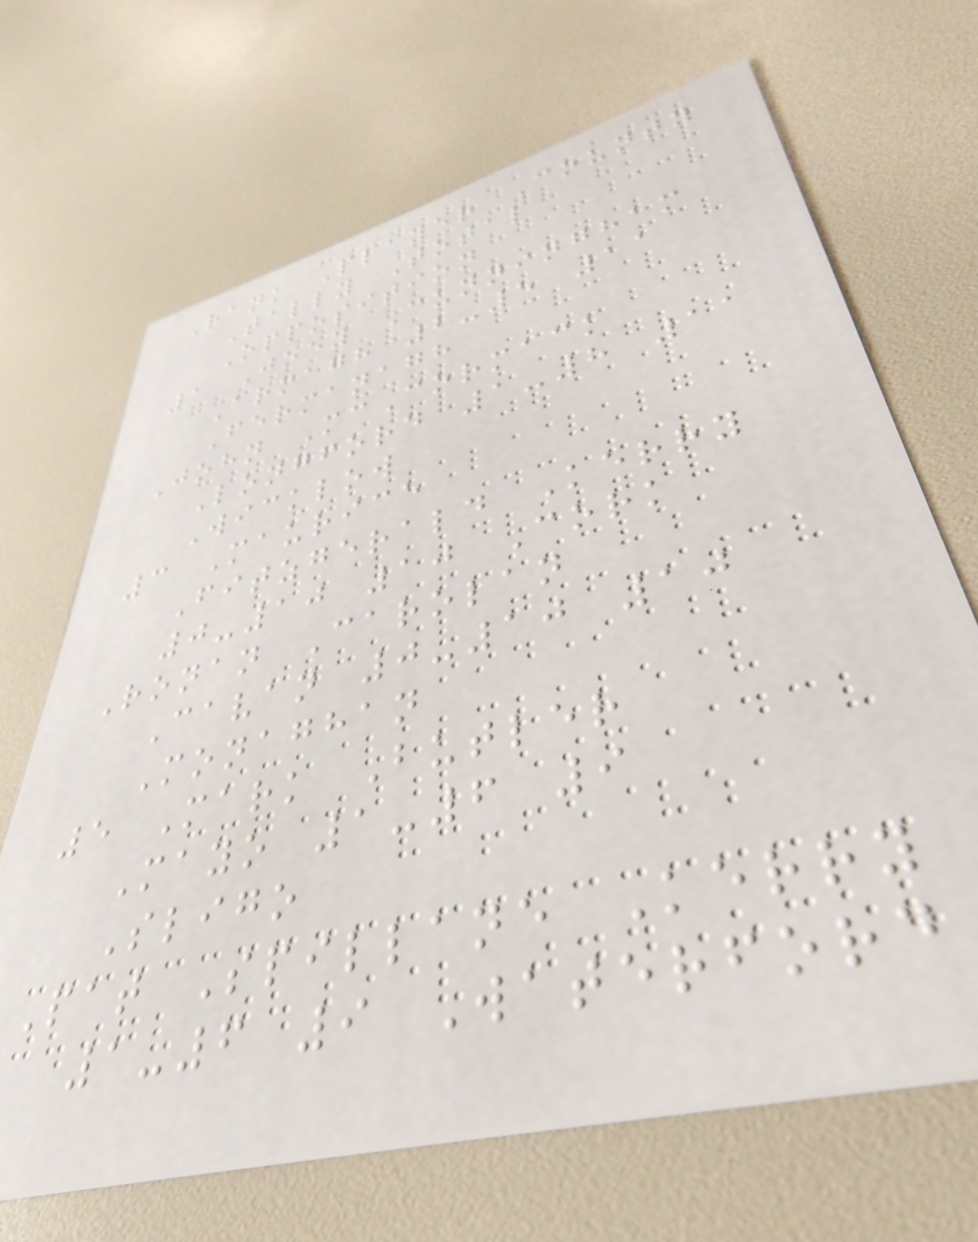Rank Player County
Tally Total
Opposition
1 Joey Cunningham
Armagh 2-5 11
Fermanagh
John McCormack
Longford 1-8 11
Wicklow
3 Maurice
Fitzgerald Kerry
0-10 10 Cork
Ronan Carolan
Cavan 0-10 10
Monaghan
5 Mark Butler
Mayo 1-6 9
Sligo
Pat Spillane Kerry
1-6 9 Waterford
